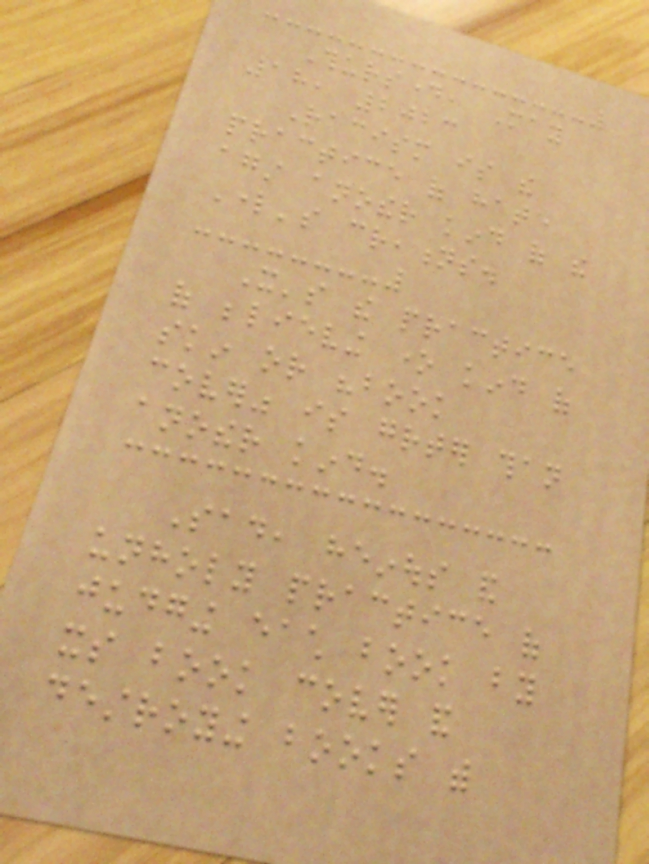Thursday, May
18, 2023
Racism is the
practice of hate
against another kind of the
Lord's creations.
It's the practice
of believing one kind of
skin or "book
cover" is greater than
another kind.
Sad, heinous and
unholy practice of
judging each book by
its book cover and
destroying books with
